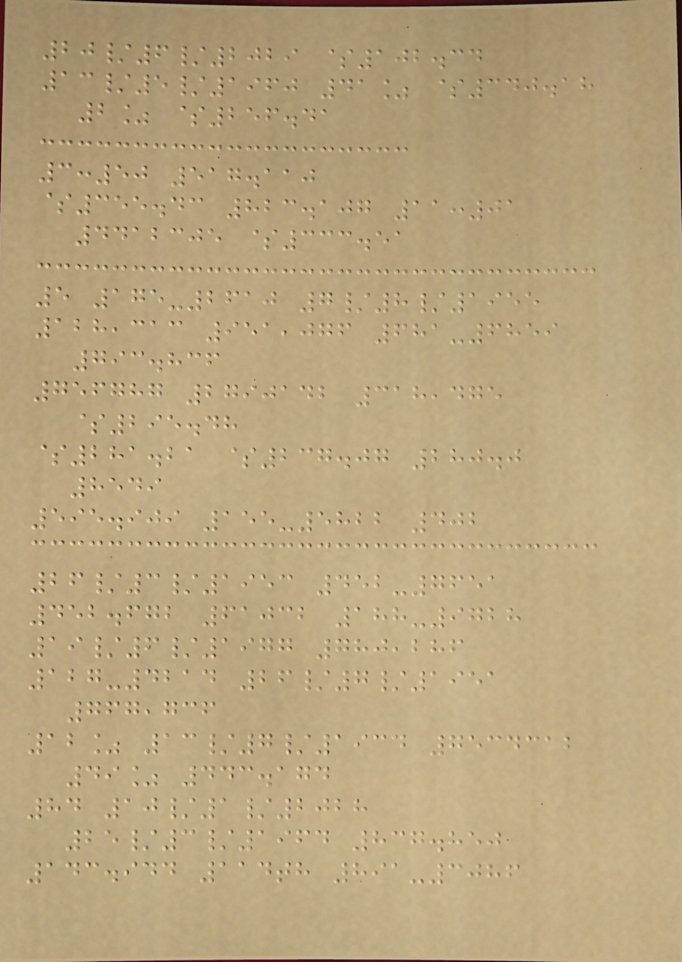20/6/2029 $102.34
13/5/1960 41% $340.18
2% $256.41
3:50 517.110
$355.43 823.107 11:01
4412305 $333.51
5 175-2610 7/8/1955
128,313 951,076 681-6859
793.836
756787 2790142 318,475
$295.48
$281.21 $237.07 280.0
8549
595.909 155-5822 402
26/3/1953 452-7651
452.672 61032 188-9728
19/6/1977 780,286
127-4214 26/7/1951
767,736
12% 13/7/1934 7534312
49% 443.174
84 10/1/2028
25/3/1964 837.850
143.944 114th 891-3086
